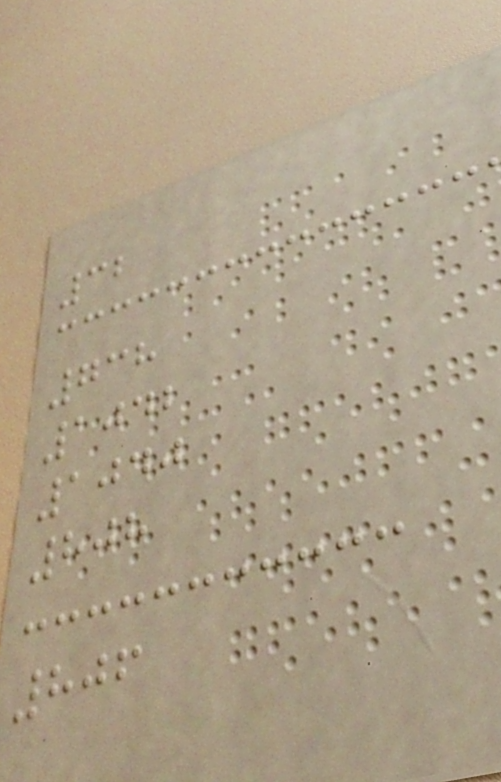32
738
1042
1040
808
806
